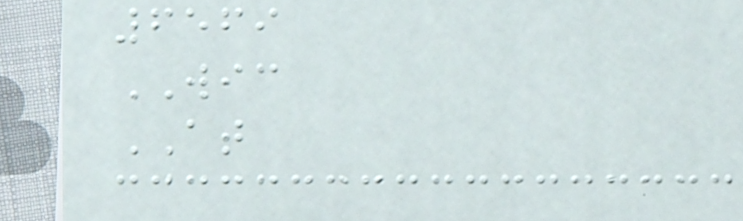6569
WIC
AT
